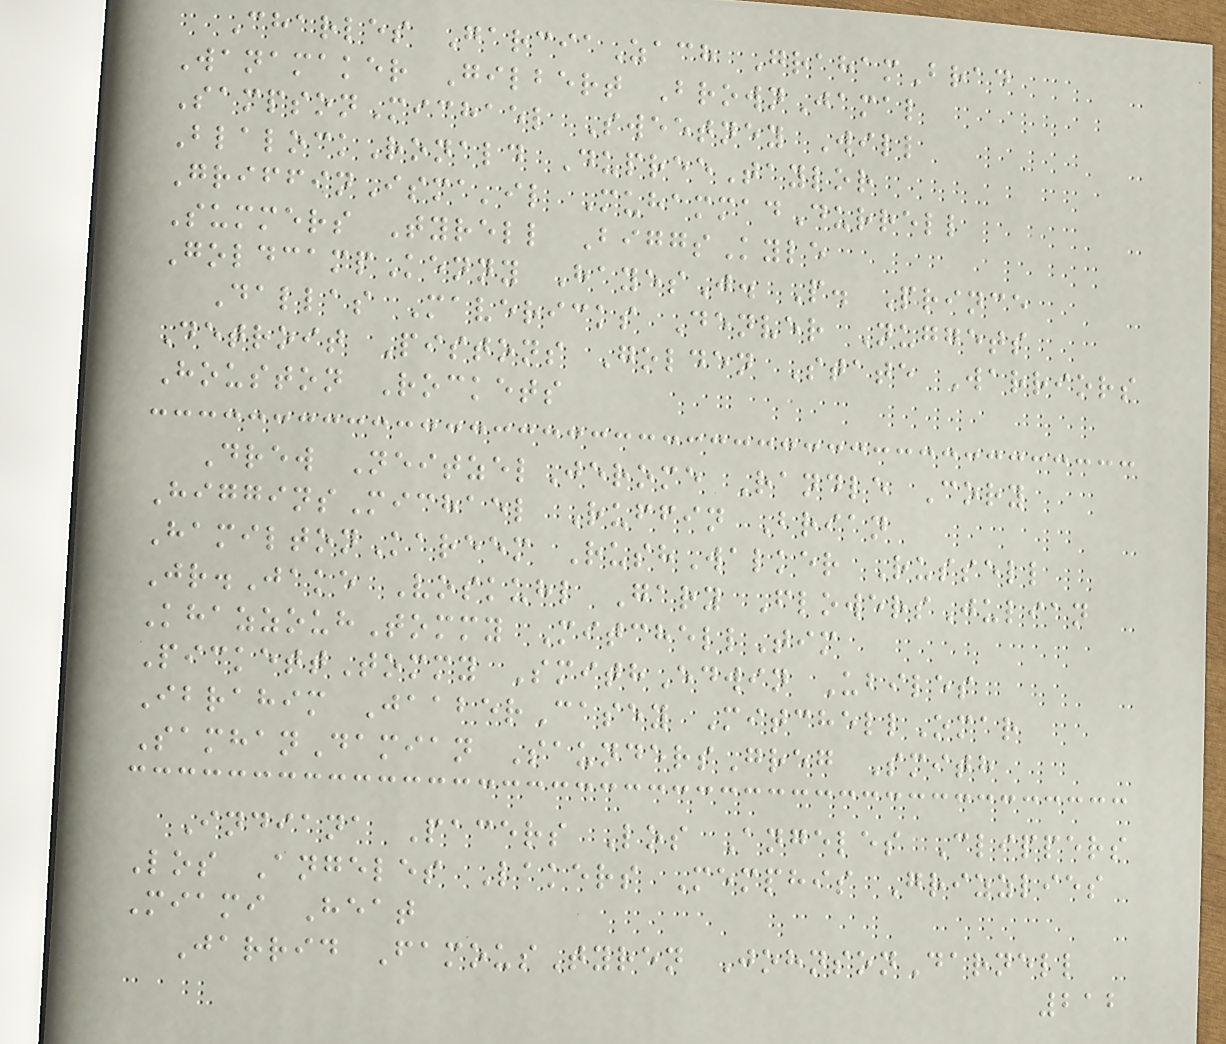Charles GarciaZach GrahamBrad
Wanamaker Gilbert BrownJamal
SampsonMichael Sweetney Will
BlalockRonald DupreeTaylor
GriffinIsma'il MuhammadDurrell
Summers Tyrell BiggsKyle
GoldcampKenny HayesJ. P. Prince
Dallas Mavericks Denver Nuggets
Detroit Pistons Golden State Warriors
Houston Rockets
Drew NeitzelJerome Randle Cory
HigginsMichael Ruffin Brian
HamiltonKareem RushWalker Russell
Jr.Jake Voskuhl Gary FlowersJulian
KhazzouhTommy MitchellTim
PickettTommy SmithEdwin Ubiles
Ibrahim JaaberCasey MitchellOmar
SamhanDamian SaundersGreg Smith
Indiana Pacers Los Angeles Clippers
Los Angeles Lakers Memphis Grizzlies
Miami Heat
Jarrid FamousTyren JohnsonDarnell
212
